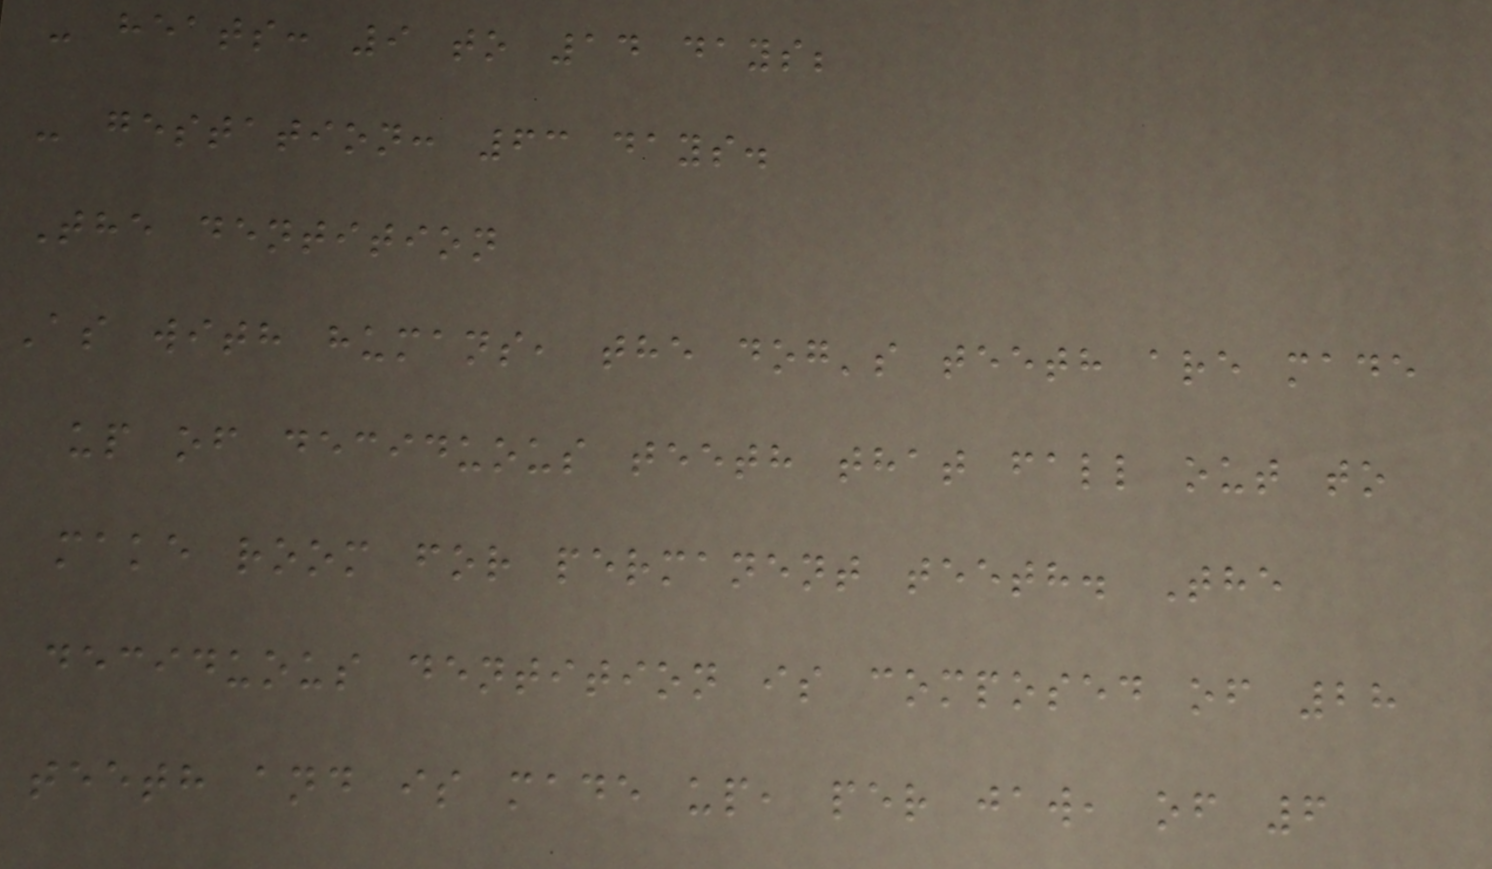- heats: 9 to 14 days;
- gestation: 63 days.
The dentition
As with humans, the dog's teeth are made
up of deciduous teeth that fall out to
make room for permanent teeth. The
deciduous dentition is composed of 28
teeth and is made up, per jaw, of 6
